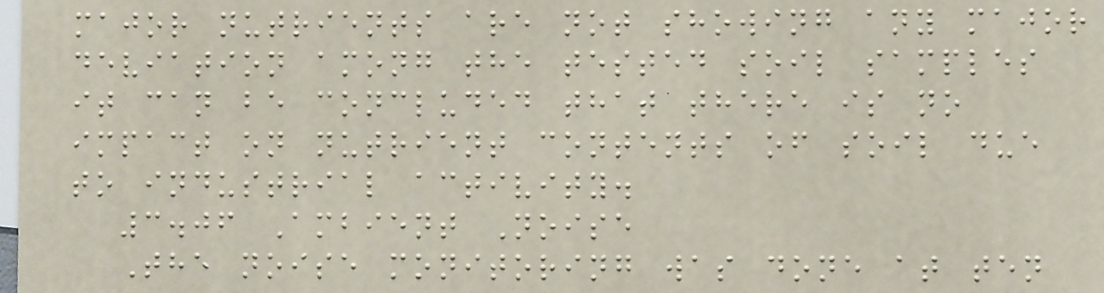major nutrients are not showing any major
deviation among the tested soil samples
it can be concluded that there is no
impact on nutrient contents of soil due
to industrial activity.
3.06 Ambient Noise
The noise monitoring was done at ten
